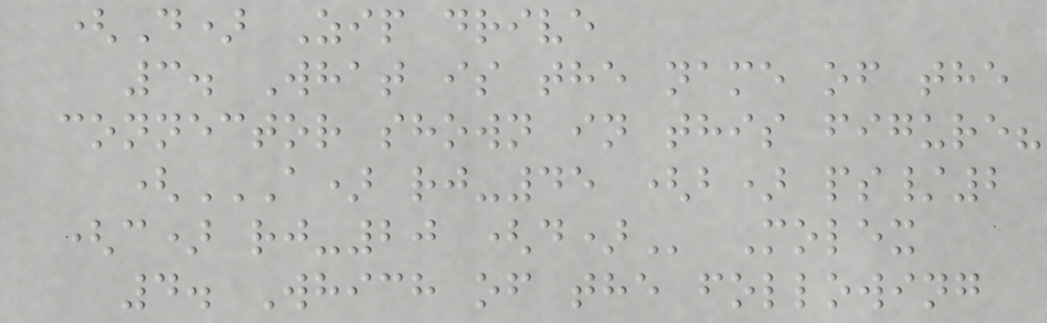(D) Zip drive
3. What is the name of the
connector shown in this figure?
(A) RJ-45 (B) PS/2
(C) RJ-20 (D) Molex
4. Which of the following
